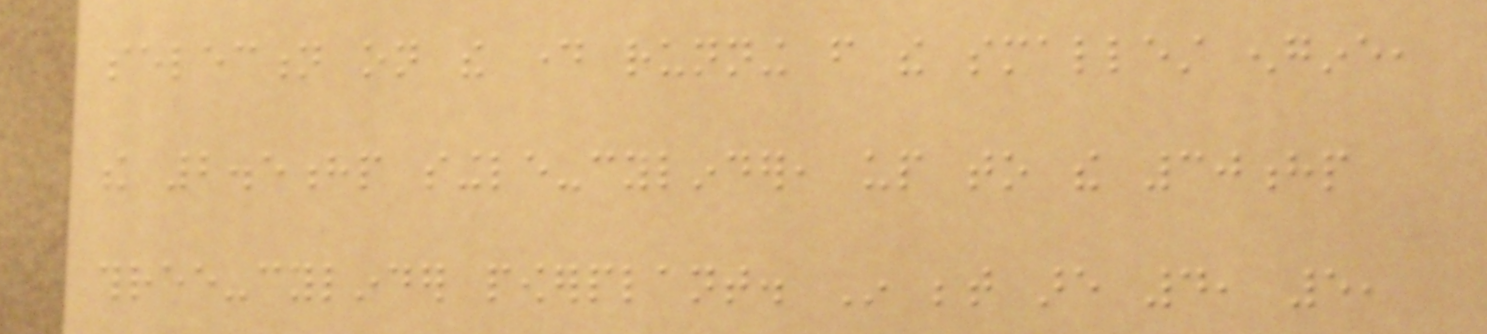selection on the day running from the smallest engine,
the 2.5hp single-cylinder, up to the 30hp
three-cylinder powerplant. In between are 4, 5,
